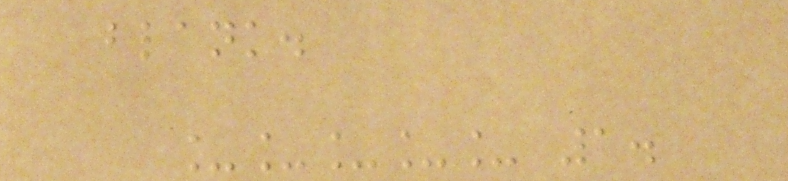blank.
_____ 1.
